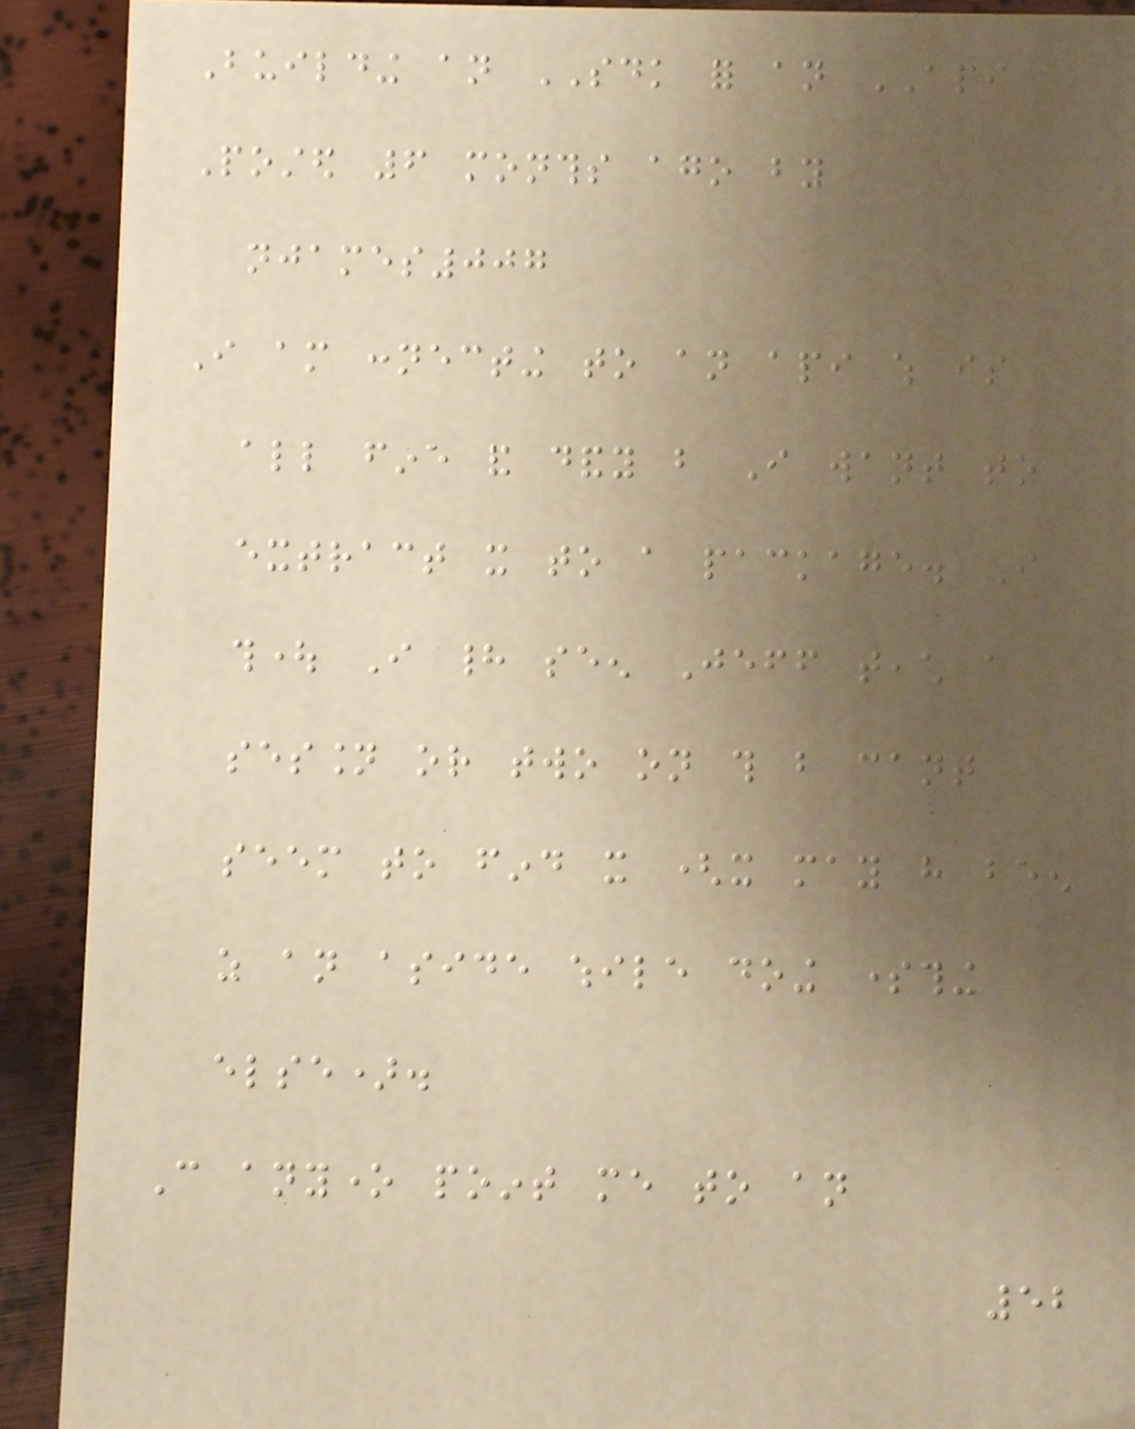Building an SDK for an API
Posted 6 months ago by
njames007
I am connecting to an api which is
all fine and dandy but I want to
extract it to a package. I
thought I had seen Jeff teach a
session or two on this but cant
seem to find it (it may have been
as an aside while doing something
else).
Can anyone point me to an
52
